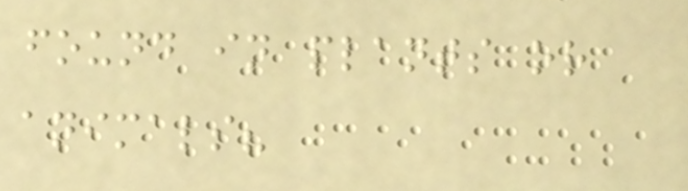found in plants or
animals?
